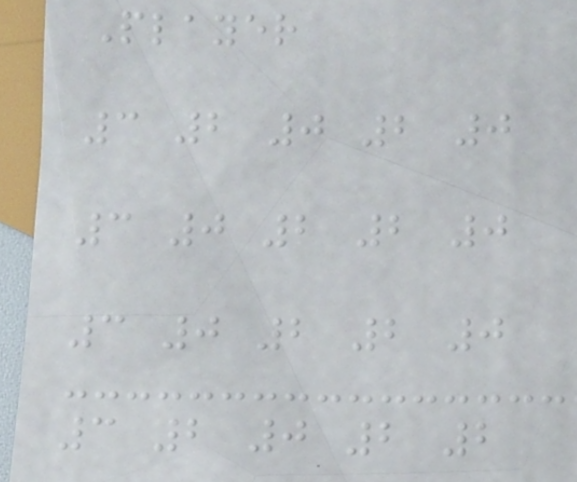Player
3 2 0 2 0
3 0 2 2 0
3 0 2 2 0
3 2 0 2 2
